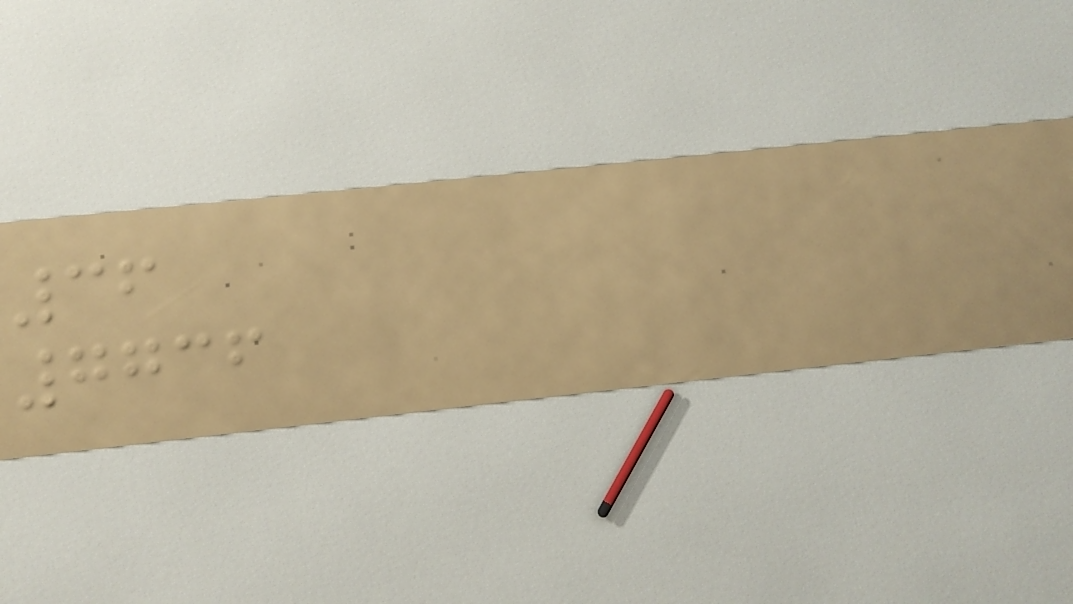36
7736
